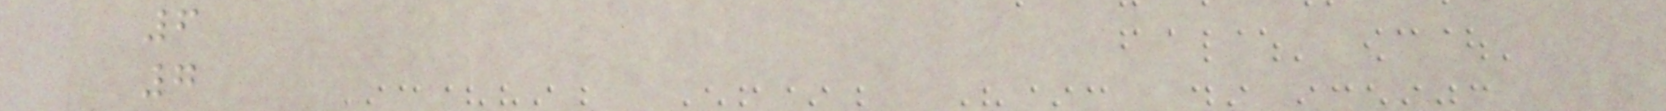6
7
